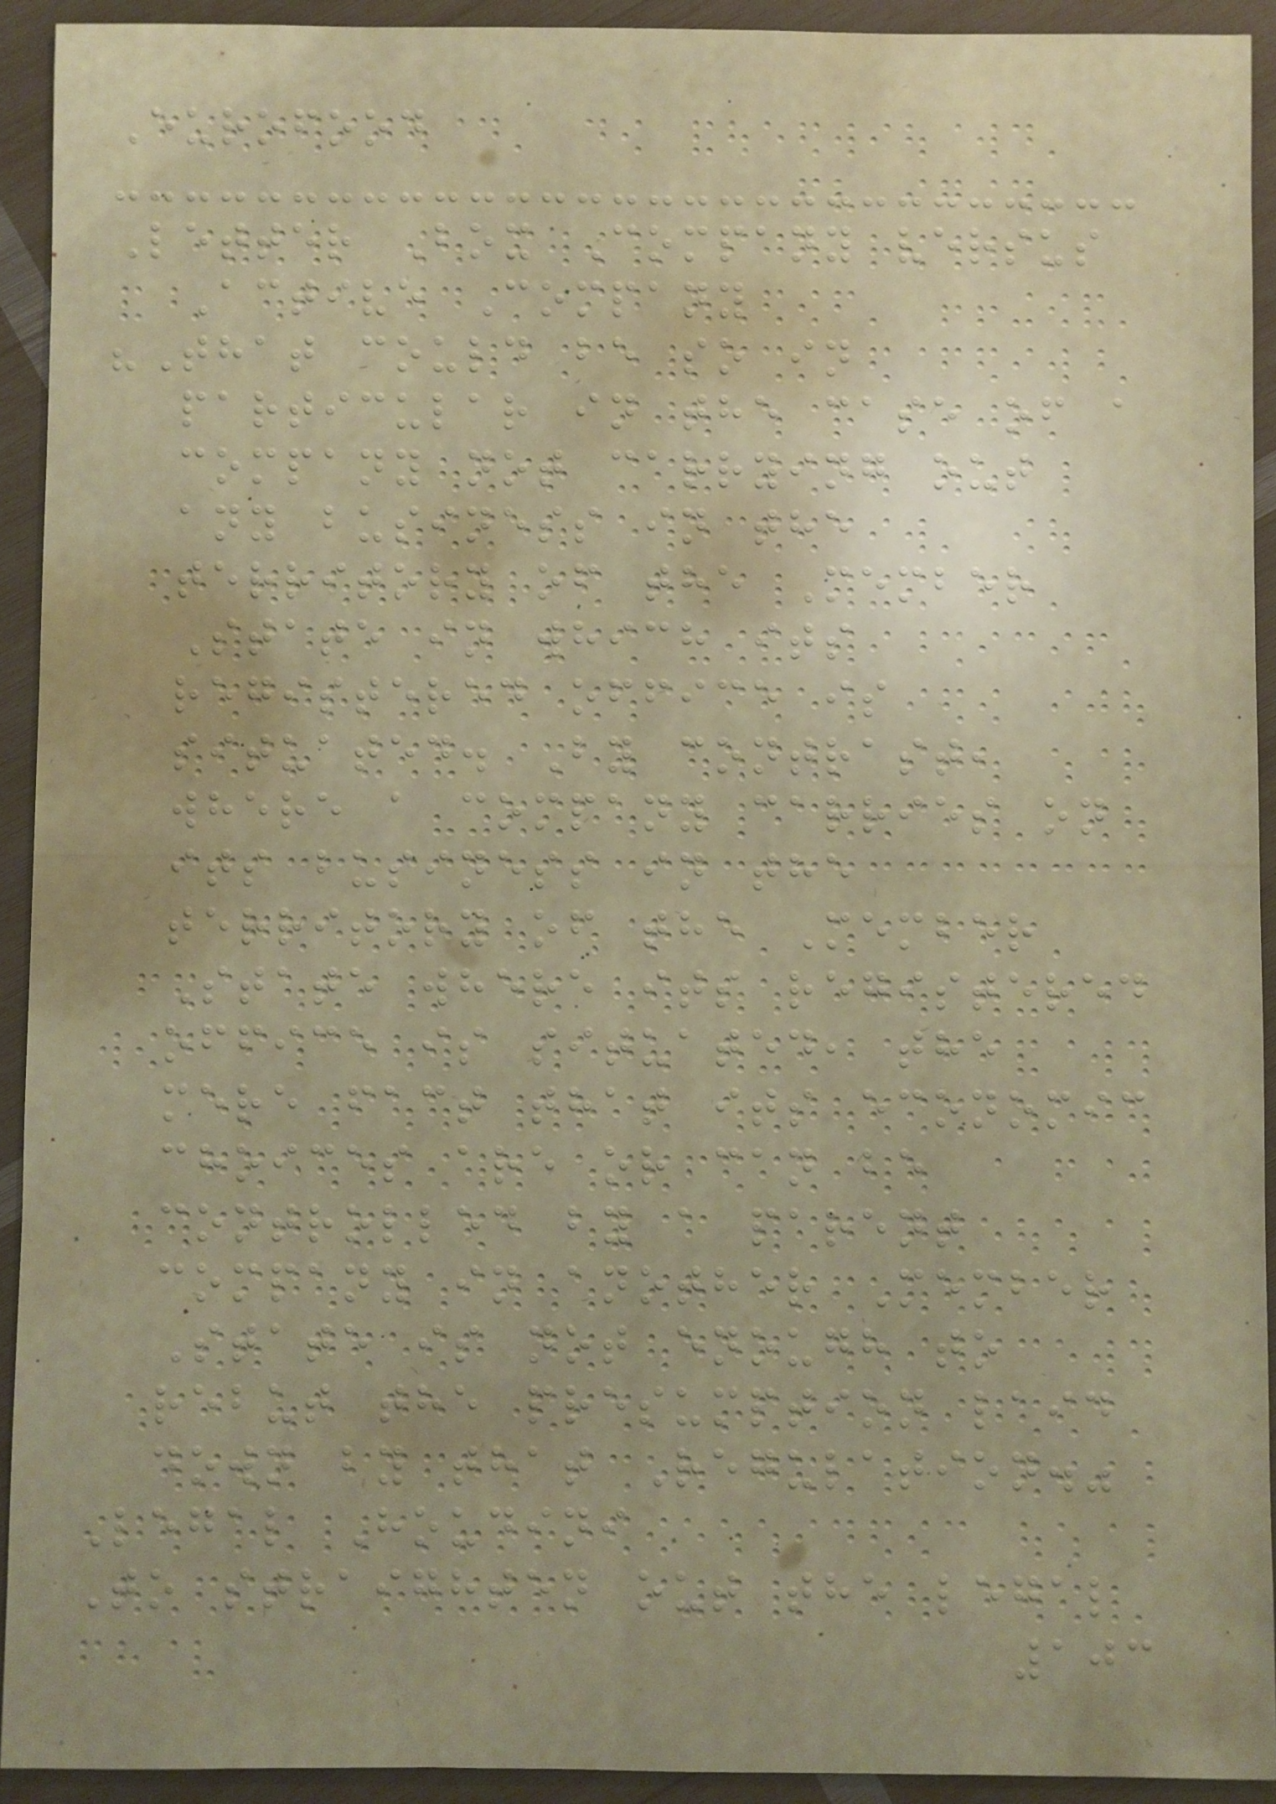Eurofood
Letter Box Company versus
Active Company
"That could be so in
particular in the case of a
company not carrying out
any business in the
territory of the Member
State in which its
registered office is
situated. By contrast,
where a company carries on
its business in the
territory of the Member
State where its registered
office is situated, the
mere fact that its economic
choices are or can be
controlled by a parent
company in another Member
State is not enough to
rebut the presumption laid
down by that Regulation."
Legal Houdini
To straighten out the legal
103
